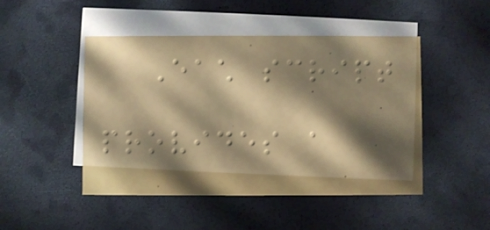Each script
provides a
